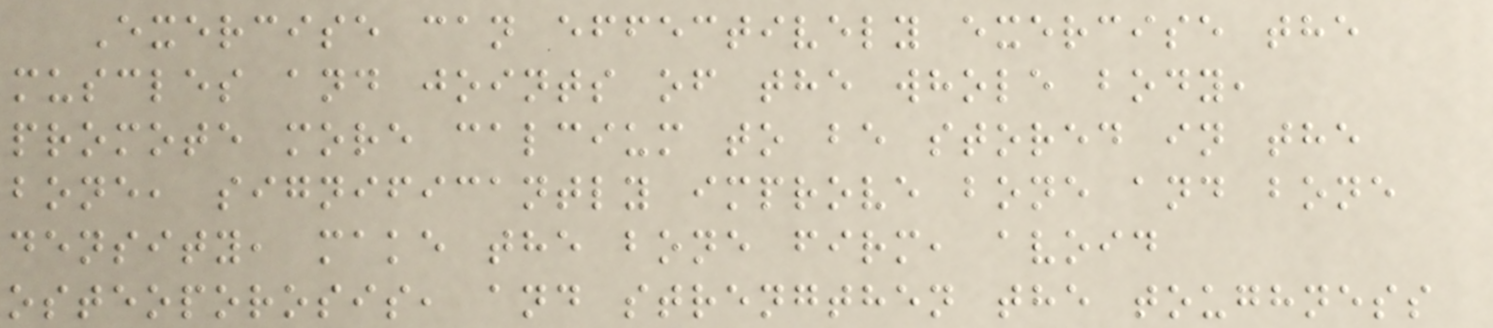Exercise can effectively exercise the
muscles and joints of the whole body,
promote more calcium to be stored in the
bone, significantly improve bone and bone
density, make the bone firm, avoid
osteoporosis, and strengthen the toughness
